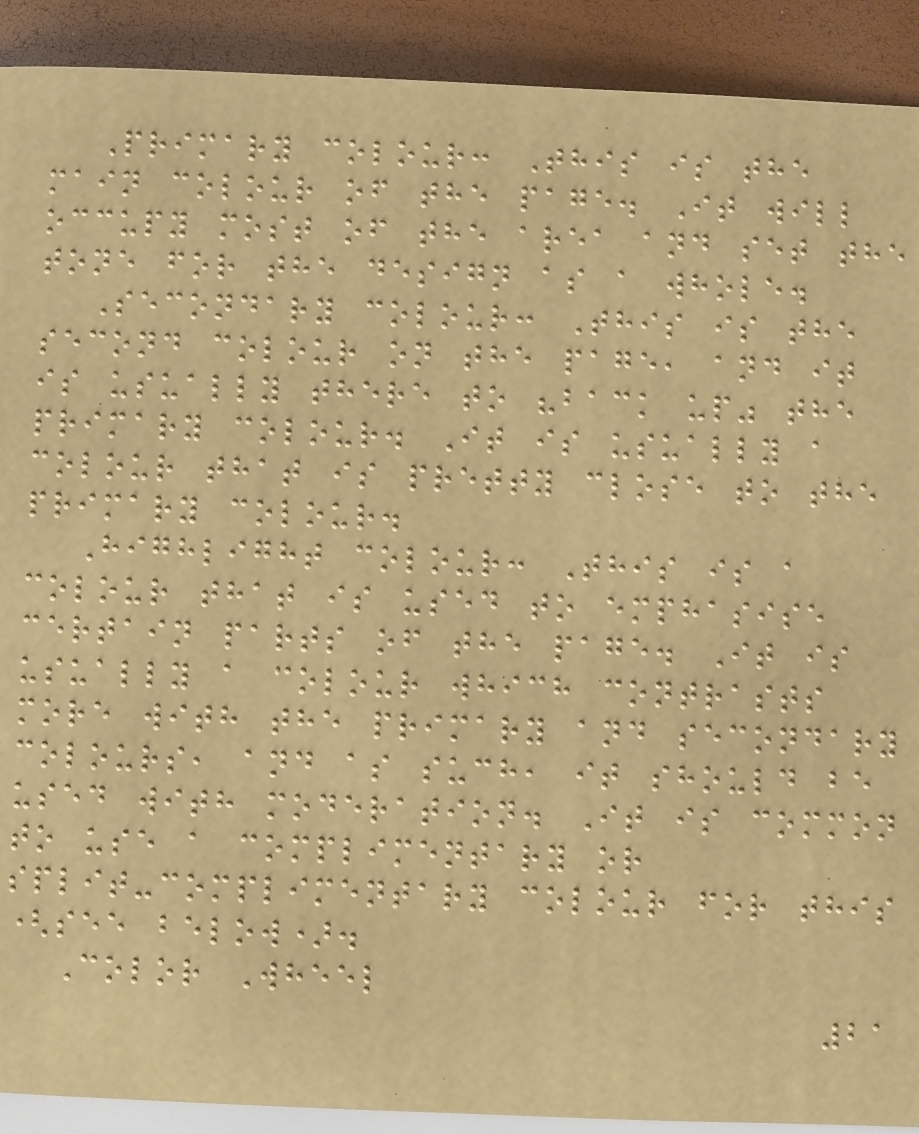Primary colour: This is the
main colour of the page. It will
occupy most of the area and set the
tone for the design as a whole.
Secondary colour: This is the
second colour on the page, and it
is usually there to "back up" the
primary colour. It is usually a
colour that is pretty close to the
primary colour.
Highlight colour: This is a
colour that is used to emphasise
certain parts of the page. It is
usually a colour which contrasts
more with the primary and secondary
colours, and as such, it should be
used with moderation. It is common
to use a complimentary or
split-complimentary colour for this
(see below).
Color Wheel
21
